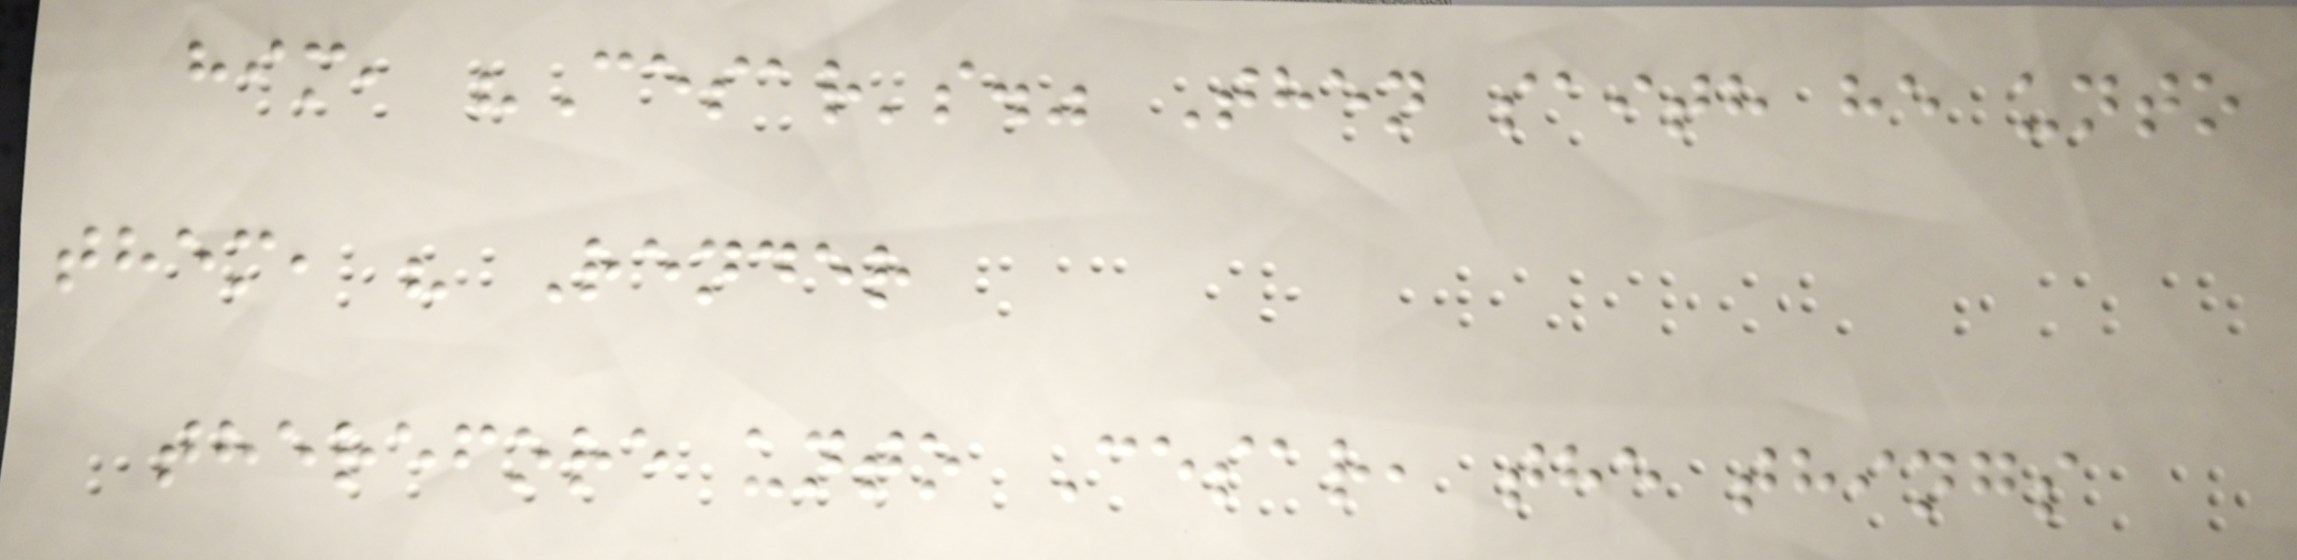him, "Cesar's." Then saith he unto
them, " Render
therefore unto Cesar, the things
